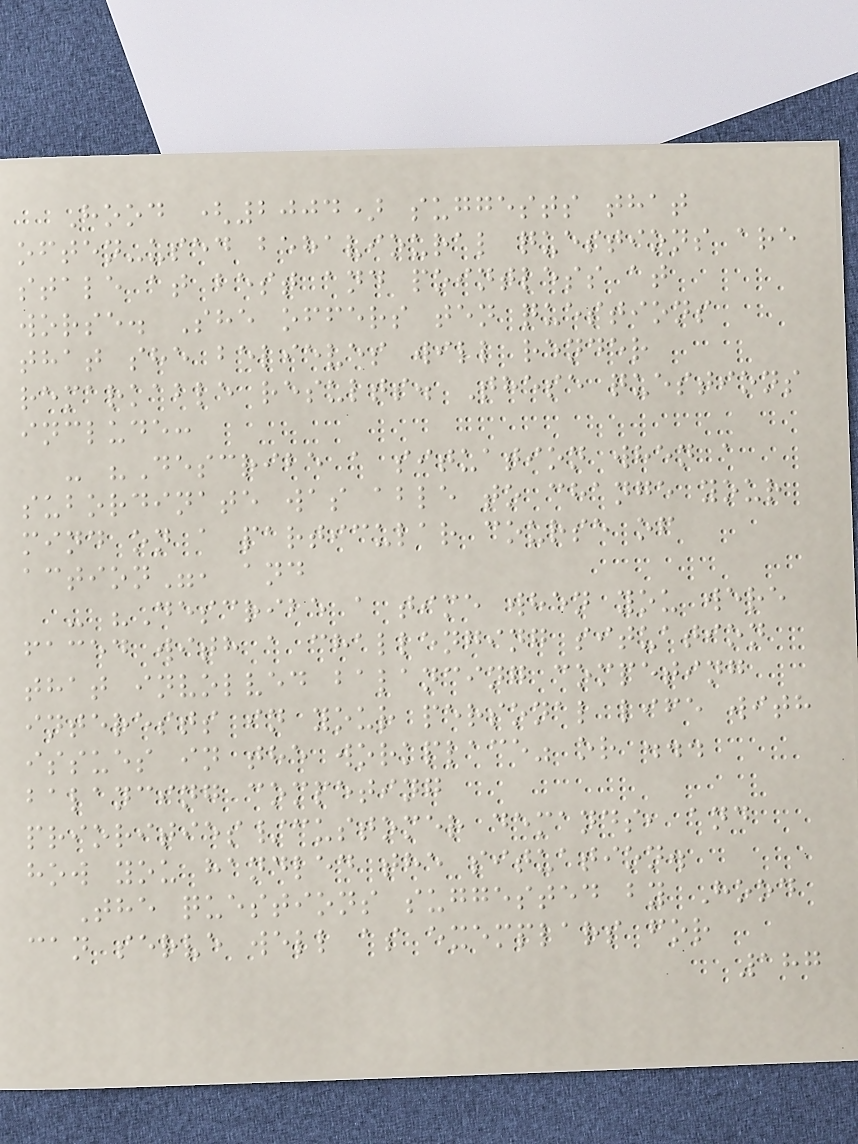Hood (2004) suggests that
often-used behavioural questions are
stale at best and pointless at
worse. She offers ten questions
that she believes will render
remarkable results. These questions
include:
- "Describe a situation when a
subordinate was able to change your
mind on a particular course of
action", and
- "Describe a time when you were
faced with a challenging situation
that involved balancing competing
interests in your personal life with
issues in the workplace" or ...
balancing competing
priorities/customer demands, and
how you handled the situation.
The questions suggested by Hood
can serve well as exemplars for
187
